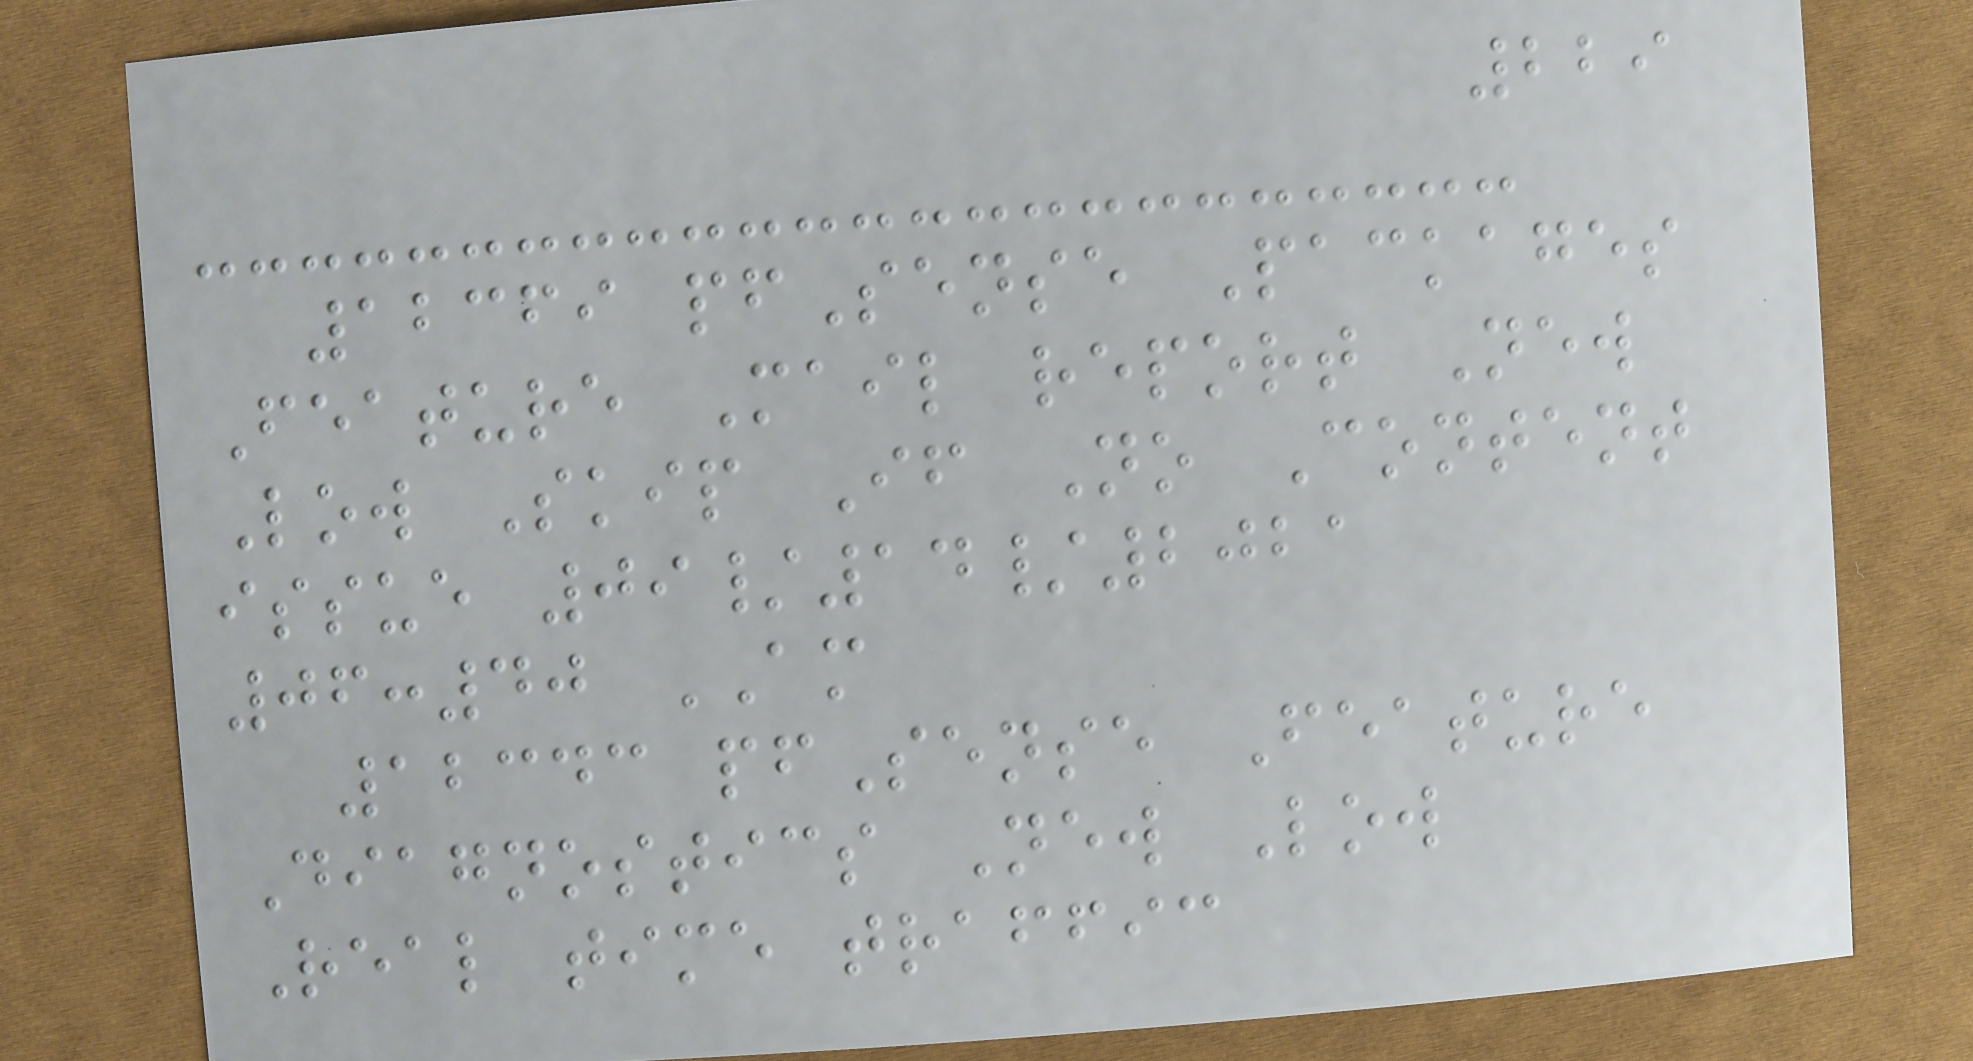229
12369 pfSense Packages
Feature Mail report New
Low Skip If No Content
issue 09/14/2021
06:40 AM
12343 pfSense Feature
Diagnostics New Low
Real time traffic
